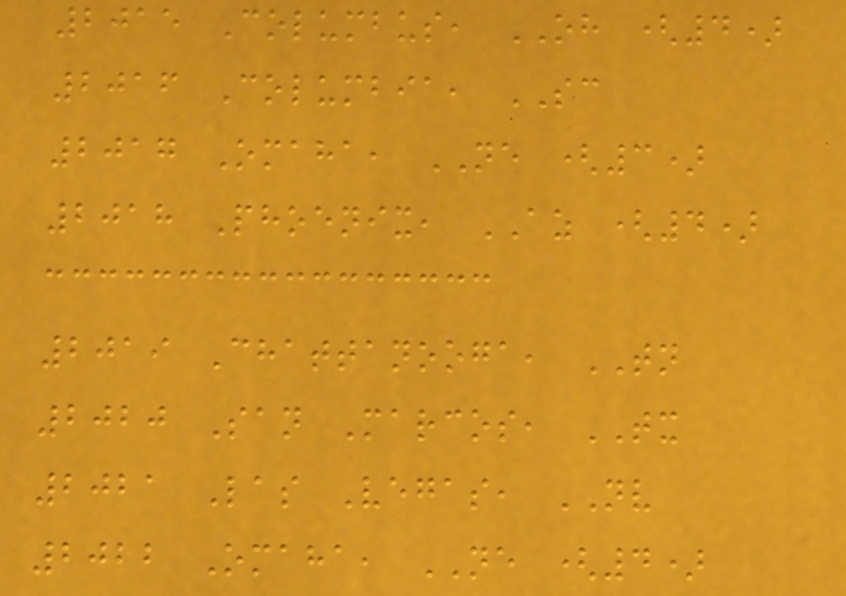2015 Columbus, OH (4)
2016 Columbia, SC
2017 Omaha, NE (3)
2018 Phoenix, AZ (4)
2019 Chattanooga, TN
2020 San Marcos, TX
2021 Las Vegas, NV
2022 Omaha, NE (4)
